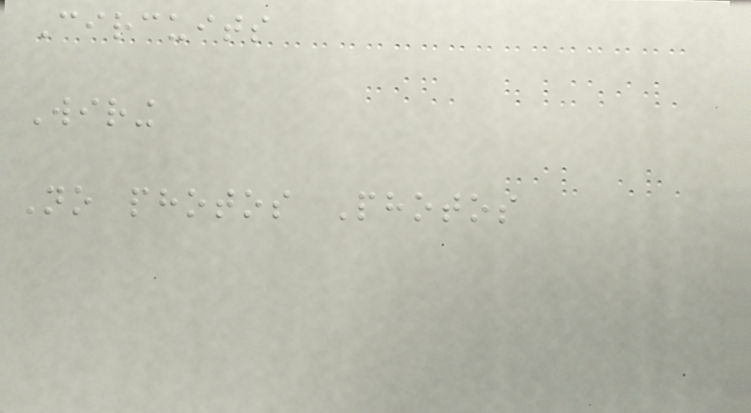Circuits
Wiring
No photos Photos
